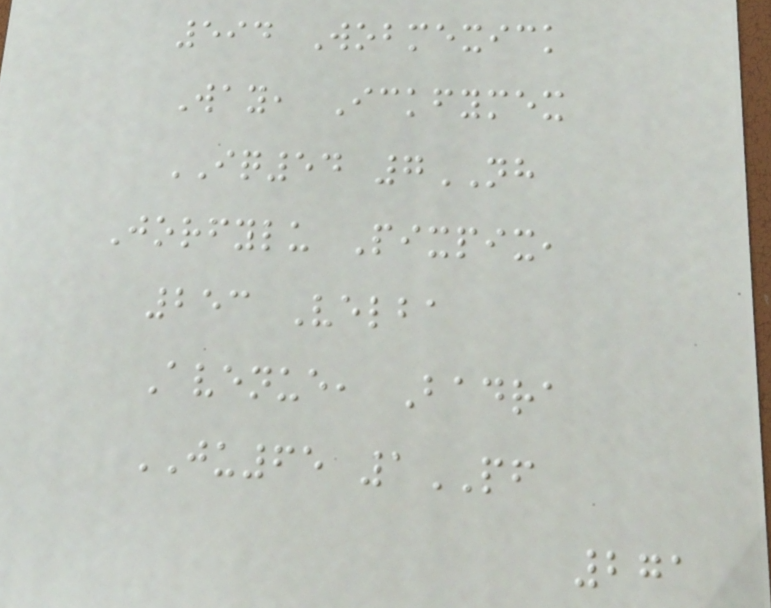594 Wobmexick
Way, Ickfymex
IQ54 7NH
Jorfylu Pixpix,
253 Velba
Avenue, Badra
JU65 1PF
271
